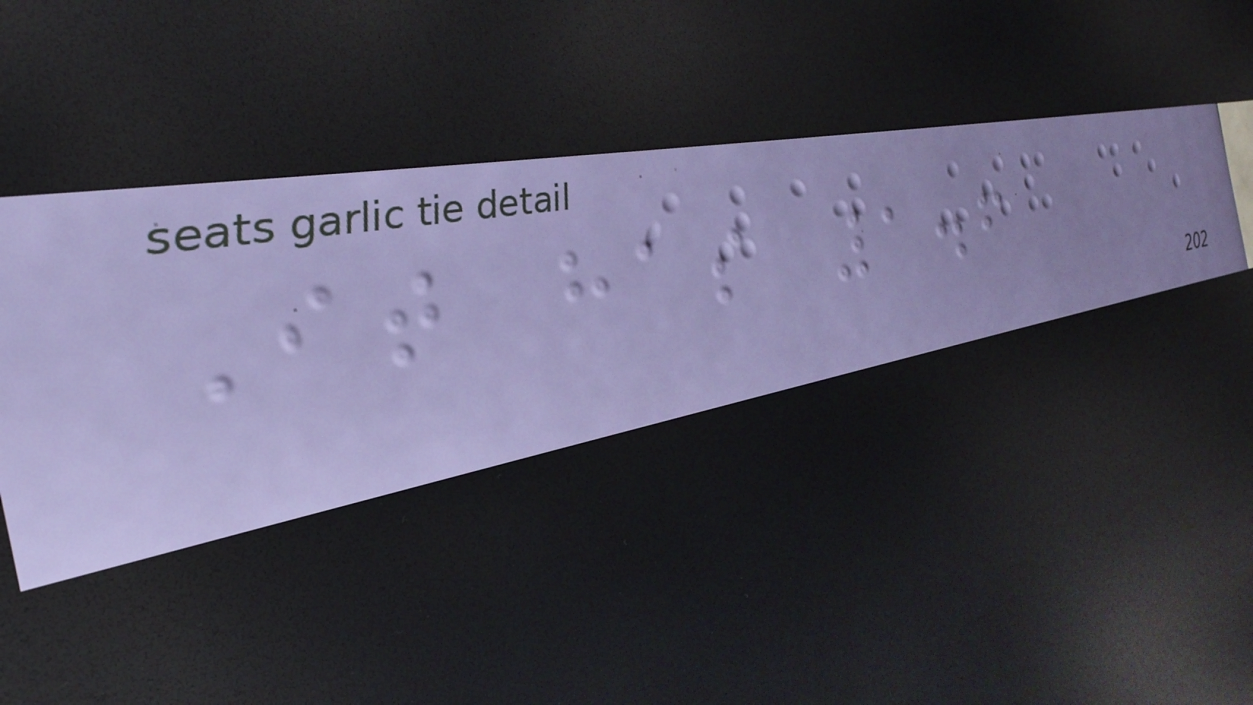It has 1.6
